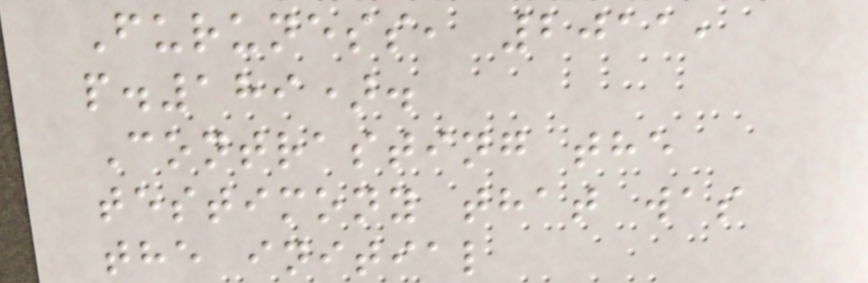Furuness, 2011,
p.189).
Contrasting the
testimony that was
the initial
